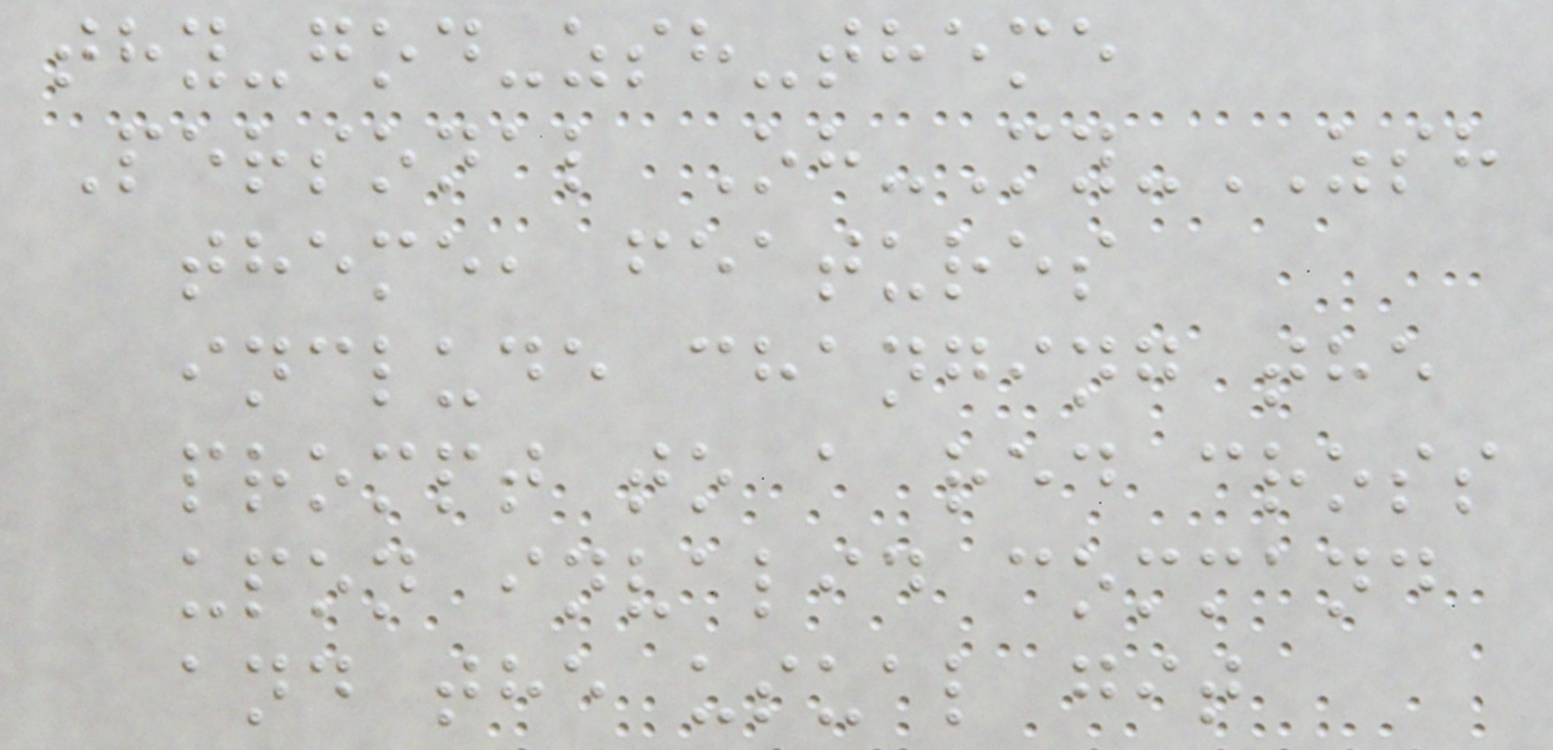thy-god-zsh-theme
Personal Oh-My-ZSH
theme, features
include changing the
prompt to a red cross
upon invalid command
and the usual git
